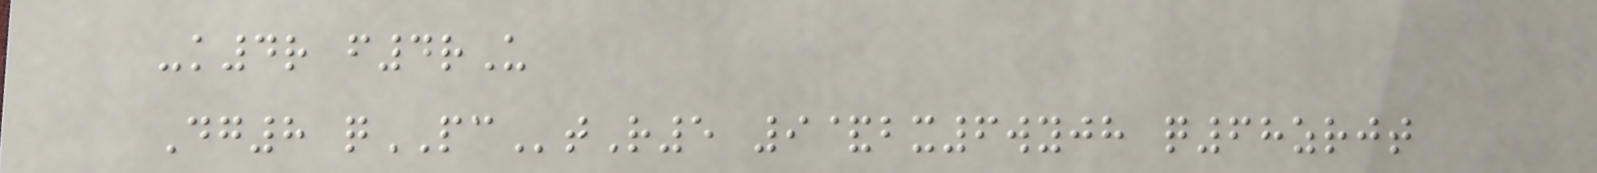-k4r f4rU
Dg8 qPCtR5 9&bx6wyjh q68zrjt
